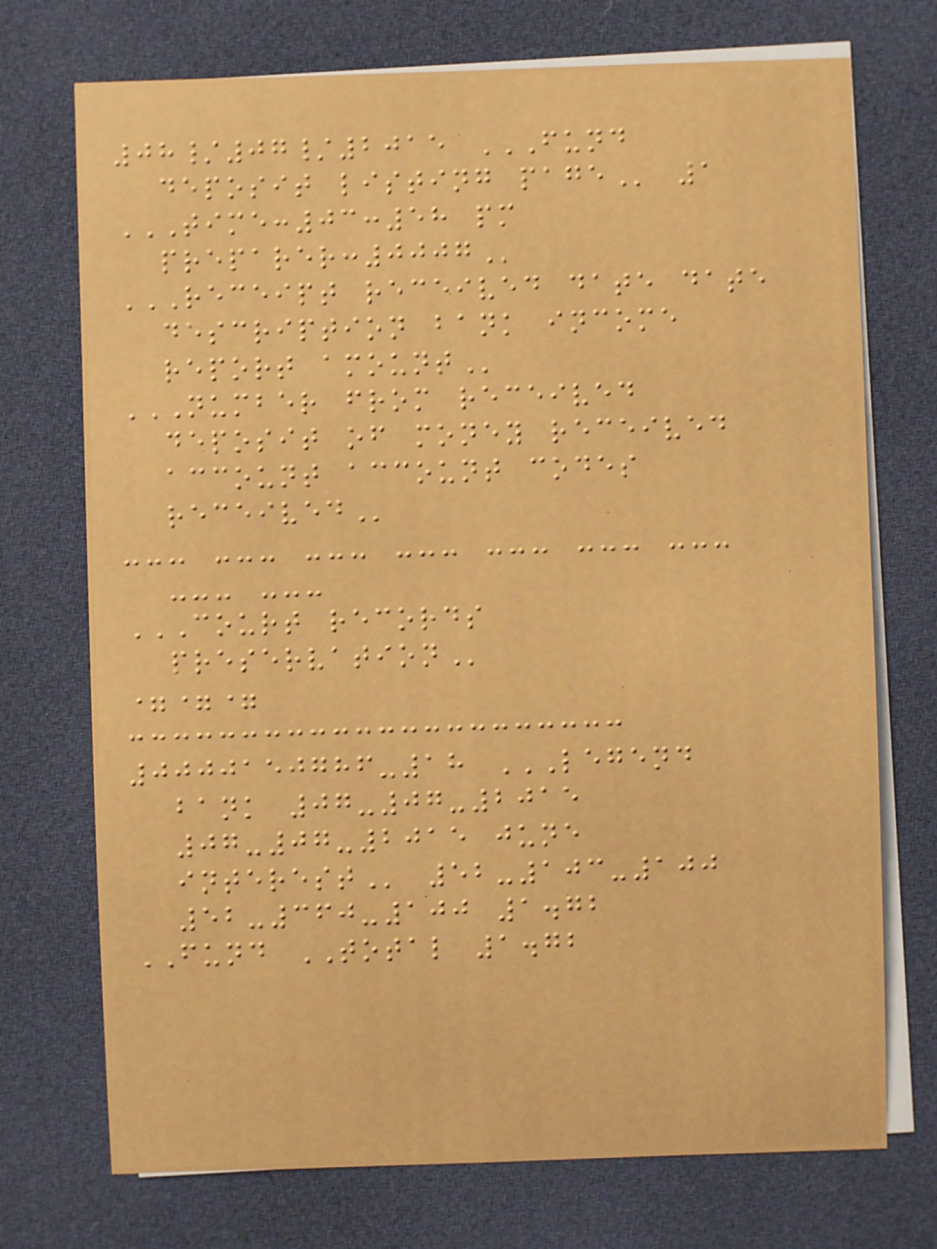08/07/2015 FUND
DEPOSIT LISTING PAGE 1
TIME:03:58 PM
PREPARER:0007
RECEIPT RECEIVED DATE DATE
DESCRIPTION BANK INCOME
REPORT AMOUNT
NUMBER FROM RECEIVED
DEPOSIT OF MONEY RECEIVED
ACCOUNT ACCOUNT CODES
RECEIVED
--- --- --- --- --- --- ---
--- ---
COURT RECORDS
PRESERVATION
===
0000150786-18 LEGEND
BANK 07-07-2015
07-07-2015 JUNE
INTEREST 52-103-100
52-360-100 1.72
FUND TOTAL 1.72
